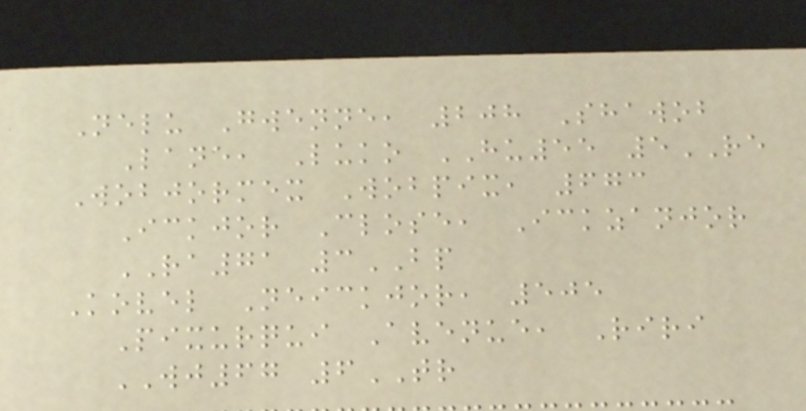Nelu Gwenne, 208 Shawob
Lane, Luko HU55 5RE
Wobjormex Wobpix, 673
Ickjor Close, Ickzanjor
RA71 3BP
Kovel Neickjor, 505
Pixurqui Avenue, Riri
WJ67 6TR
